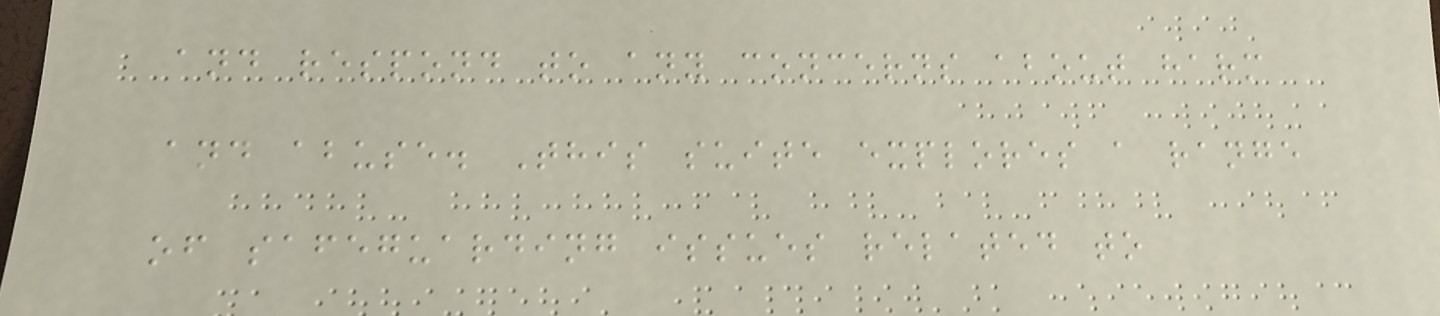and respond to any concerns about harm
and abuse. This suite explores a range
of safeguarding issues related to
